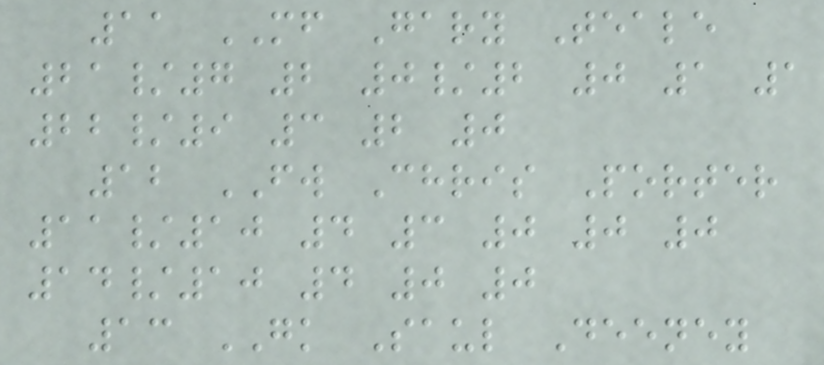11 MF Gary Teale
21/7 2 0/2 0 1 1
22/9 3 2 0
12 FW Chris Porter
11/10 4 3 0 0 0
14/10 4 0 0
13 GK Saul Deeney
